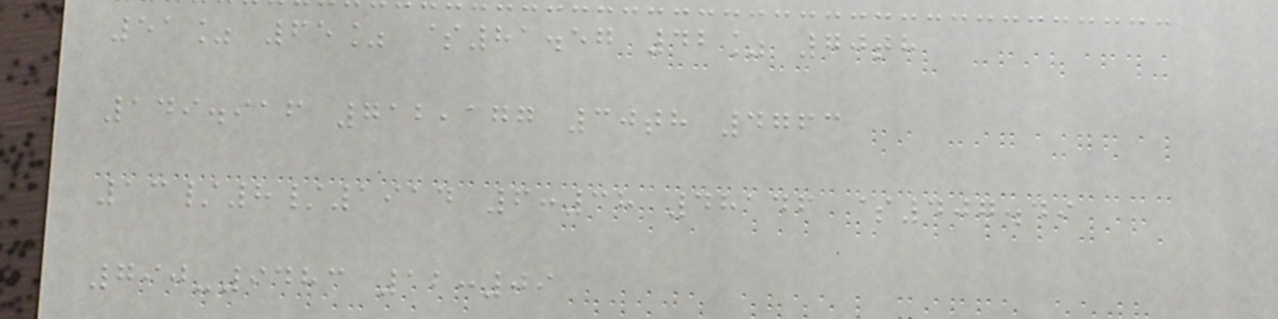51% 65% $81.57 42% 70th
149.916 712,177 30th 4763
13/8/1914 6:38 48146 $407.49
790-9483 12:09
